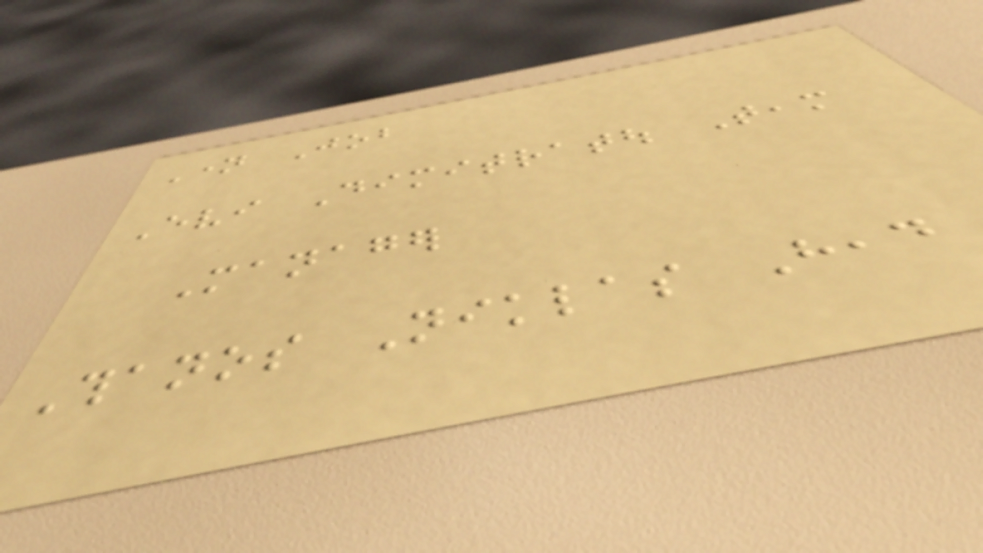Name Job
Evi Dimitratou Team
Manager
Thanos Niklas Head
